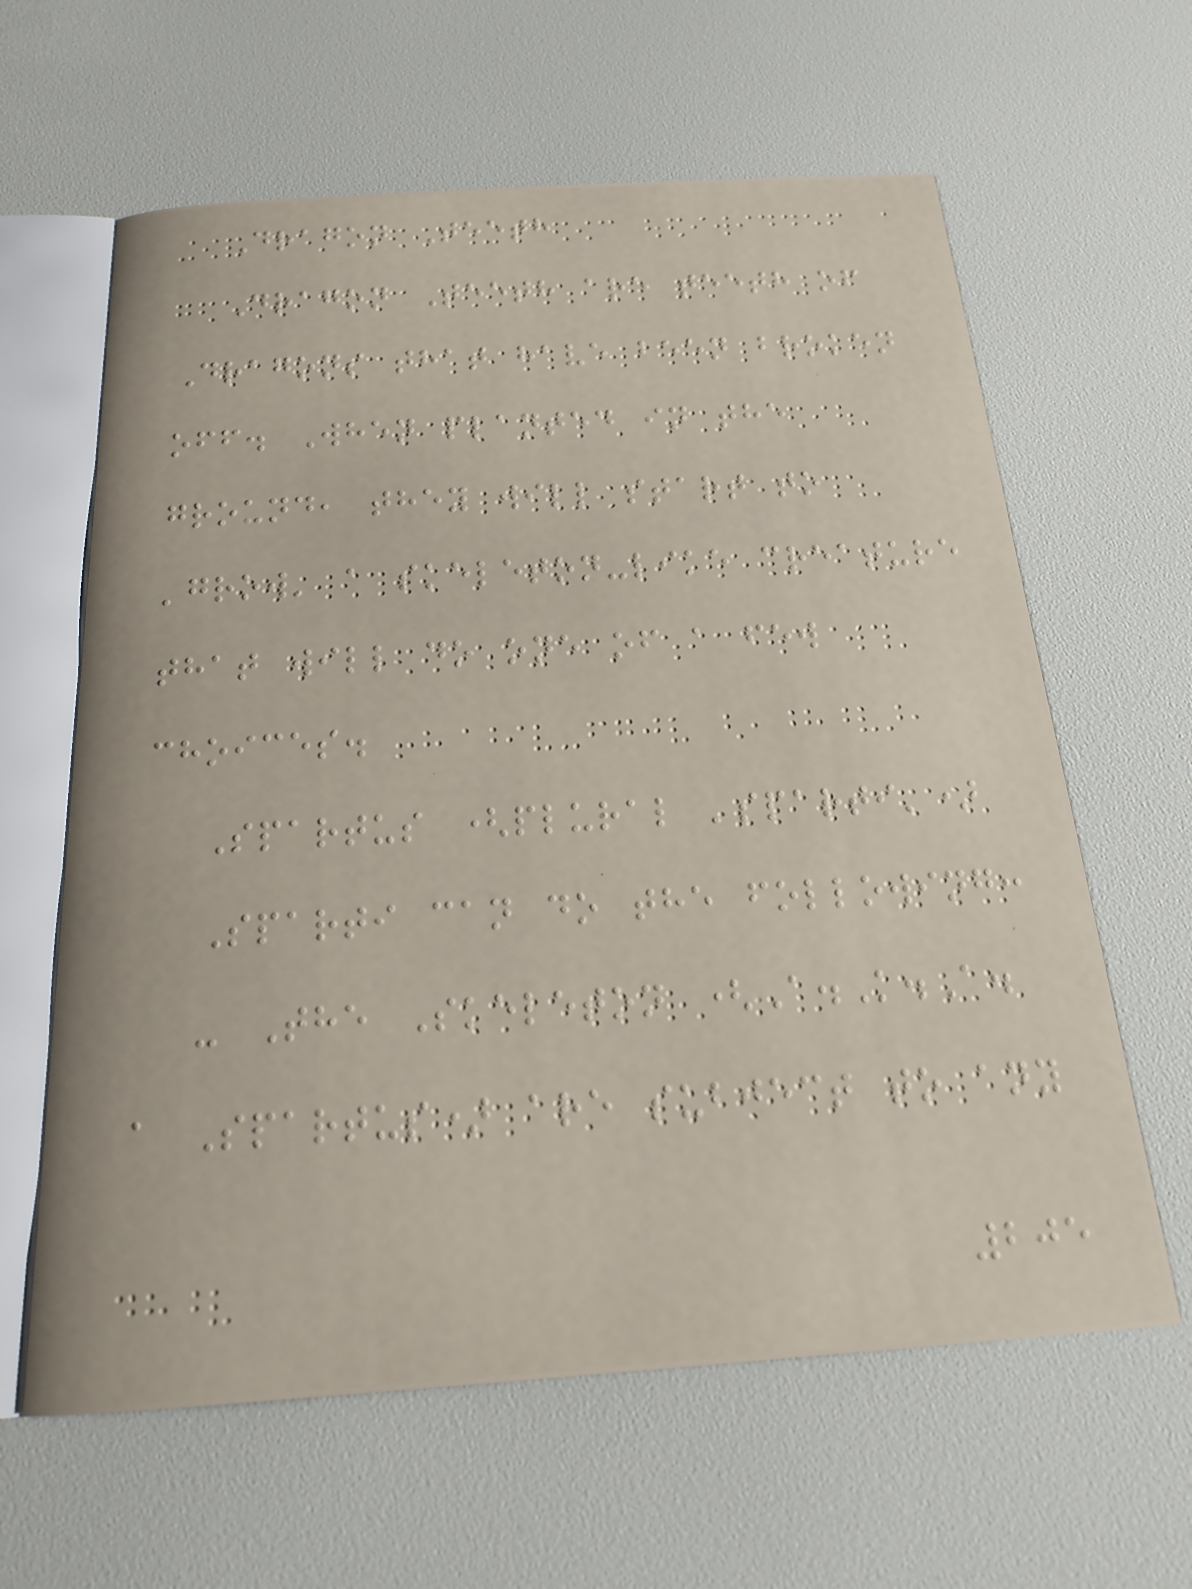Dragon Teeth
Dragon Teeth are teeth of
Dragons that have been broken
off. When planted in the
ground, they will start to
'grow' a skeleton-like creature
that will do one of a few
choices.
Spartus (plural 'sparti')
Sparti can do the following:
- The Skeleton (A.K.A.
a Spartus) are subject to any
205
